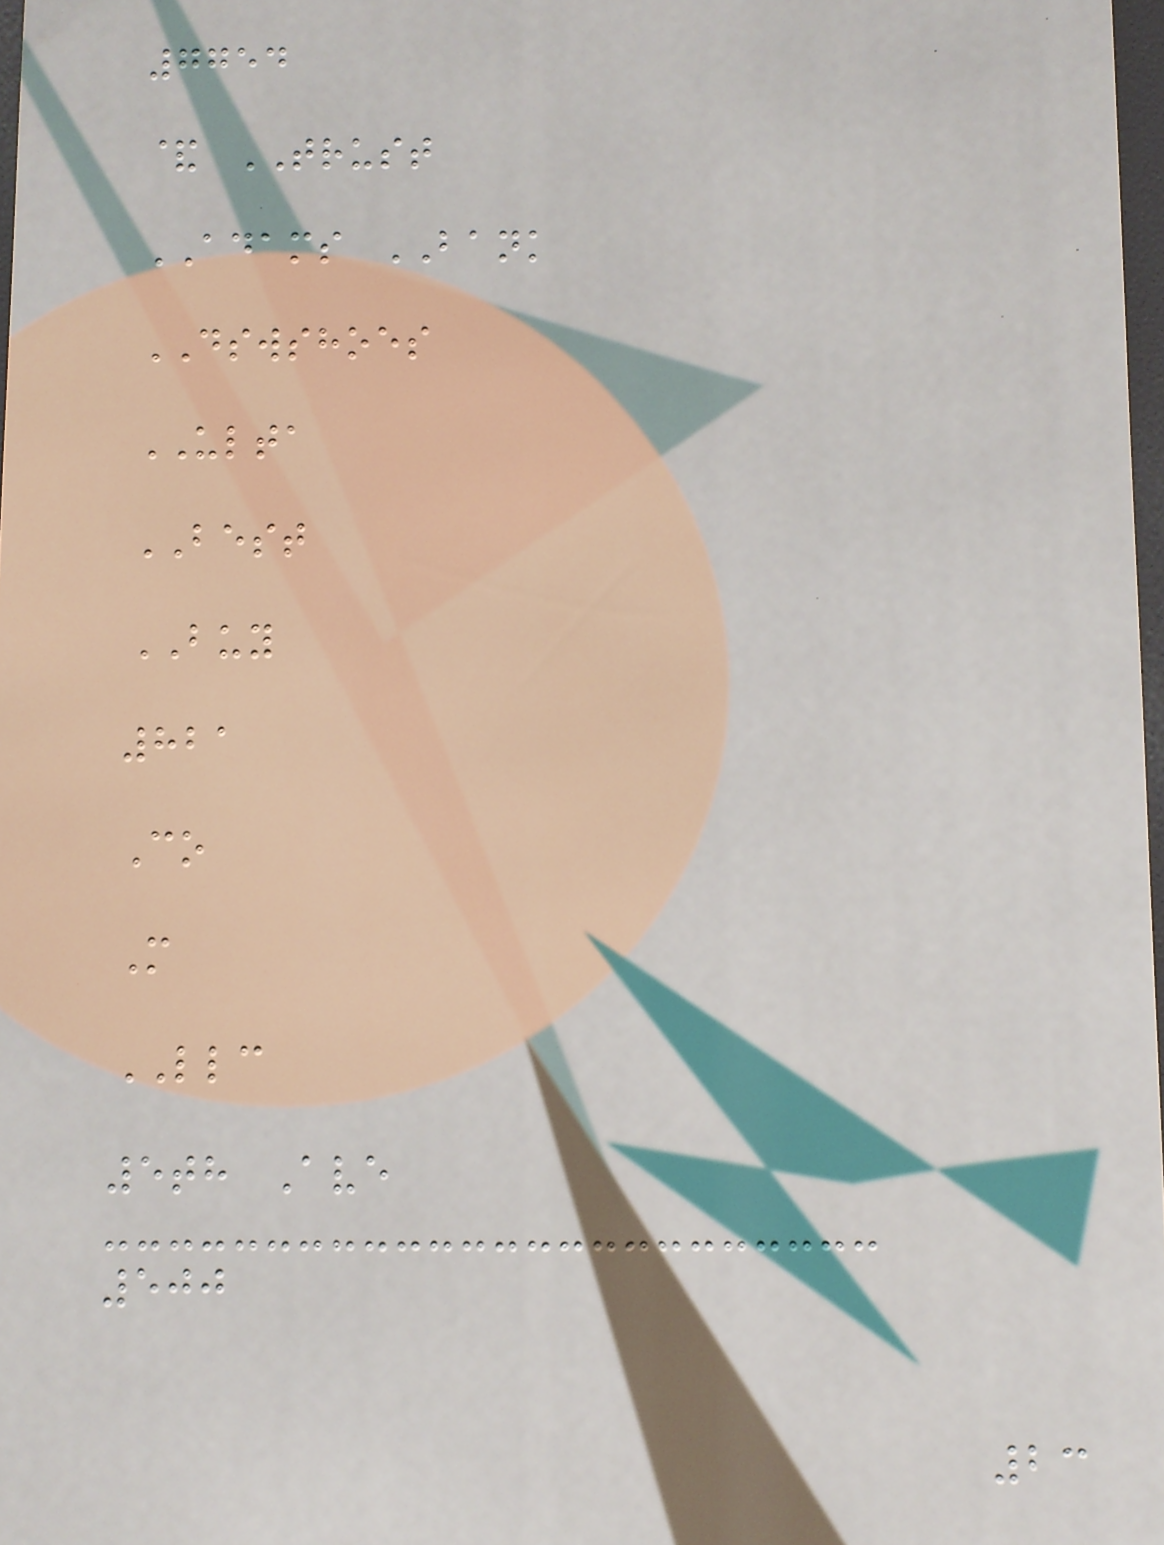7754
& TRUST
ADAMS BANK
DSWSHOES
ULTA
BEST
BUY
821
Co
M
LLC
5th Ave
500
23
